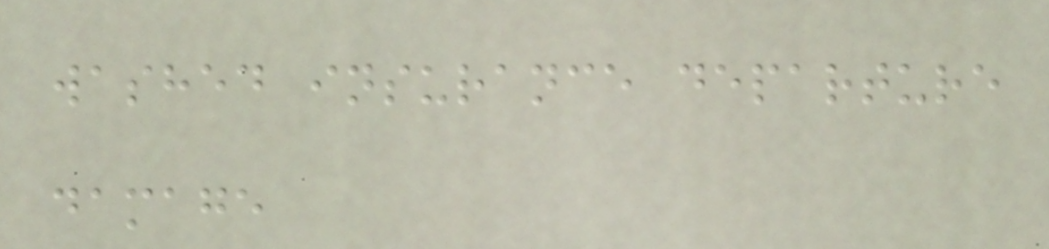washed insurance departure
damage
